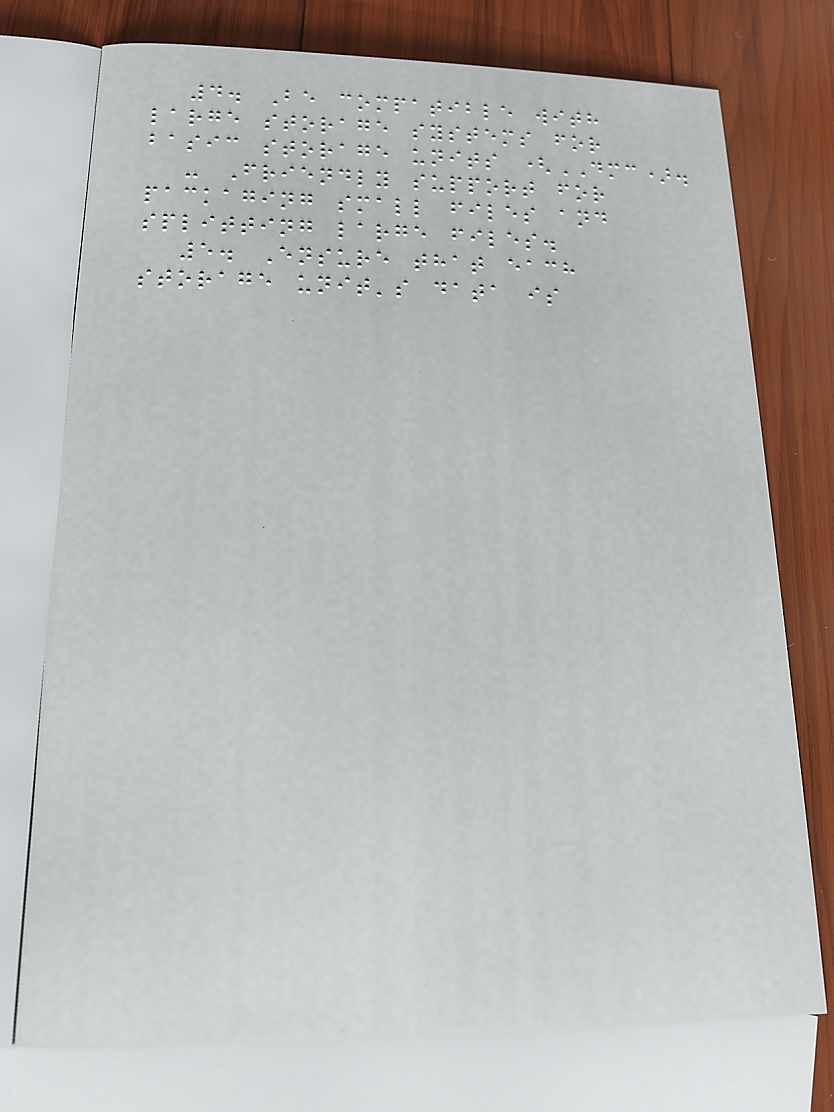4. Be compatible with
large storage systems for
basic storage units (DMC).
- Friendly support for
packaging small files and
splitting large files.
5. Ensure that each
storage unit's data is
